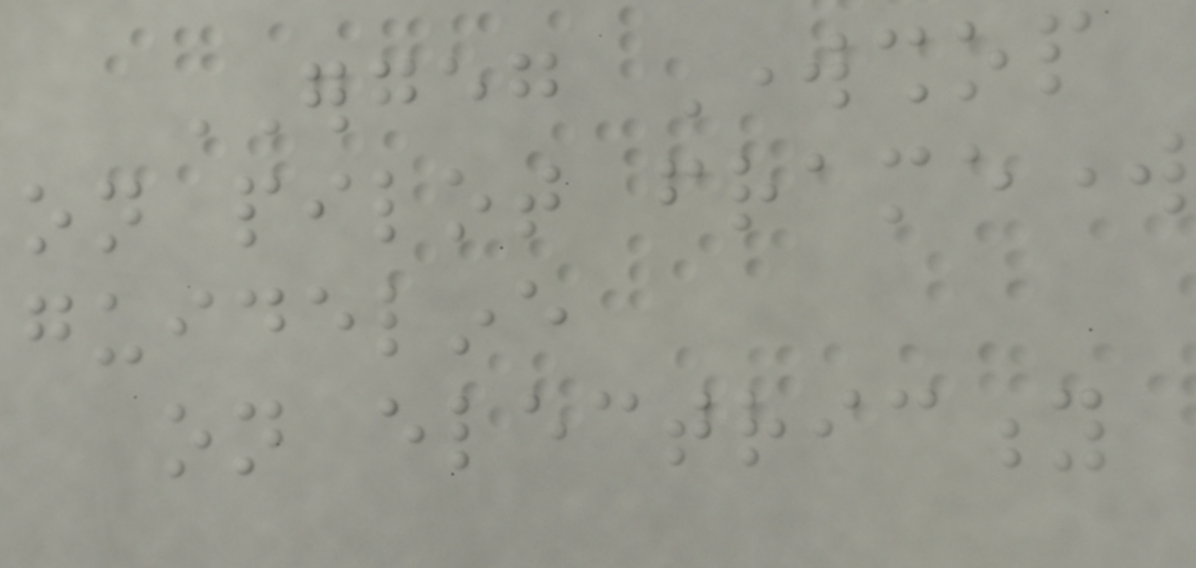ERGEG Workshop
on pilot framework
guideline
on electricity
